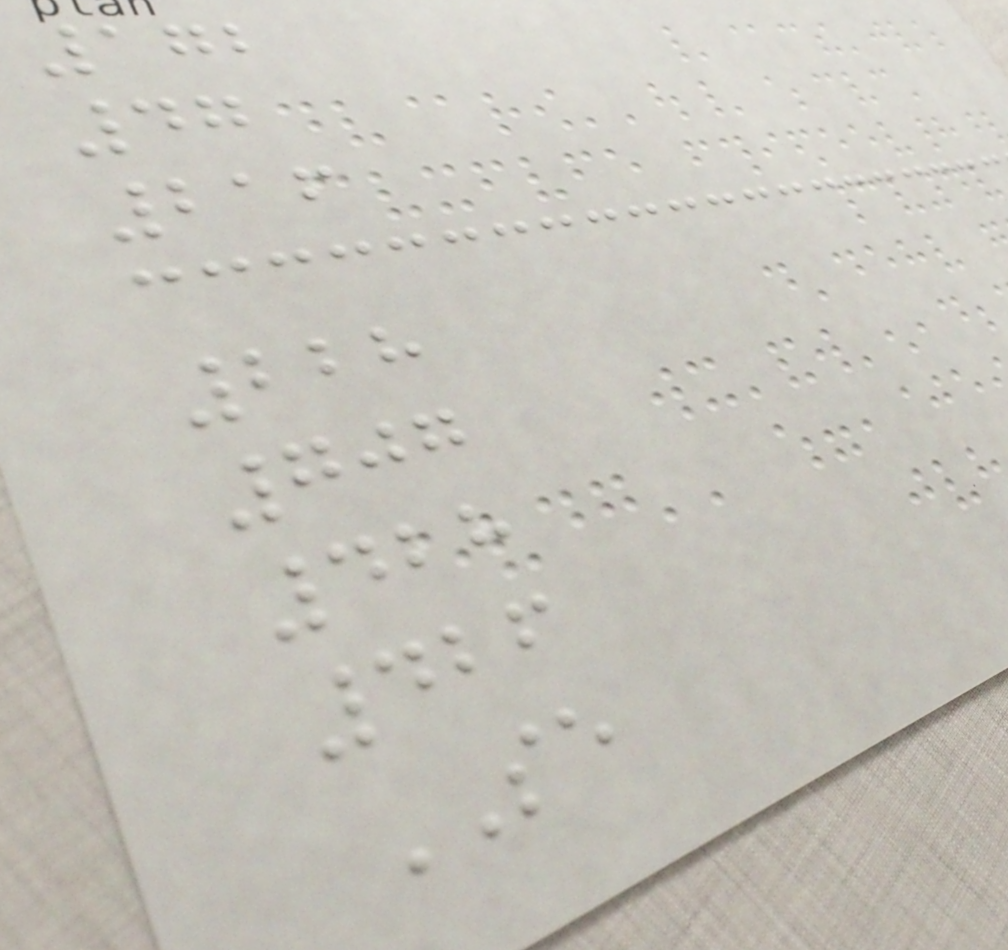172
47
216
228
707
428
426
SE
